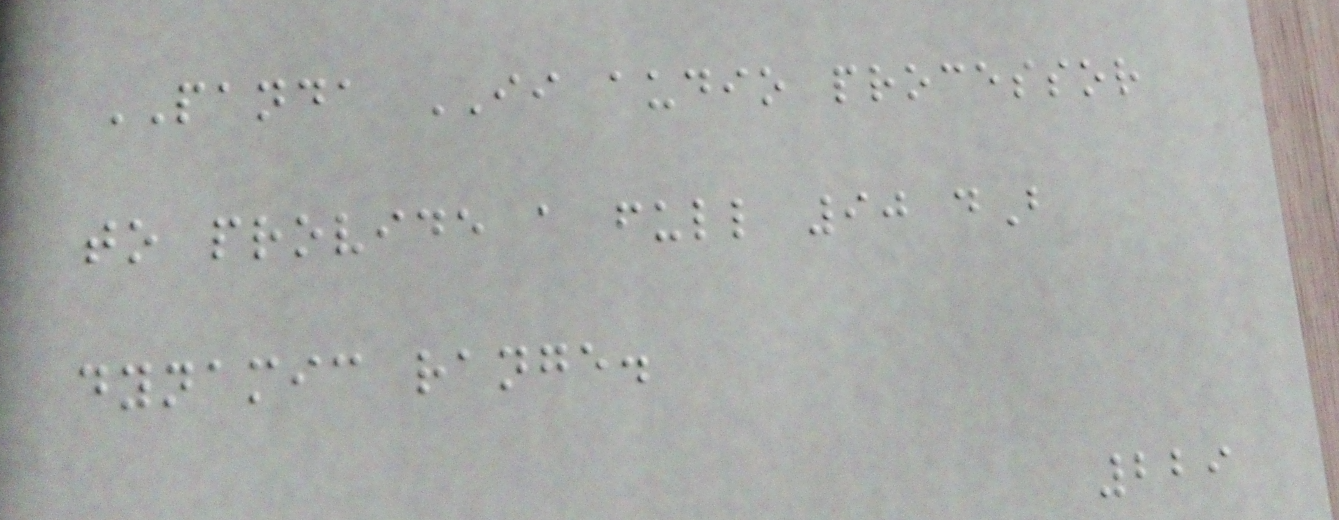PANDA II audio processor
to provide a full 90 dB
dynamic range.
229
